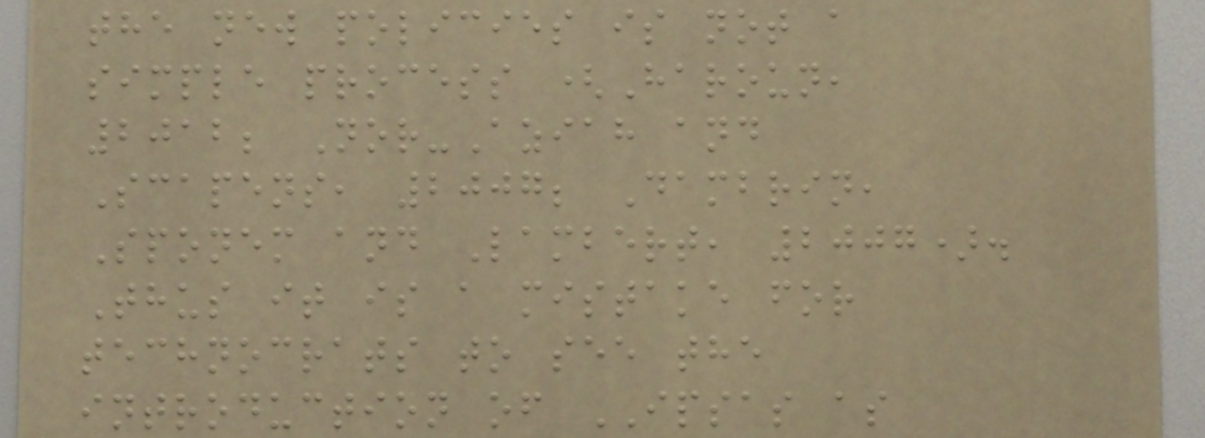the new policies is not a
simple process (Haroun,
2012; Nor-Aziah and
Scapens, 2007; Dambrin,
Sponem and Lambert, 2007).
Thus it is a mistake for
technocrats to see the
introduction of IPSAS as
